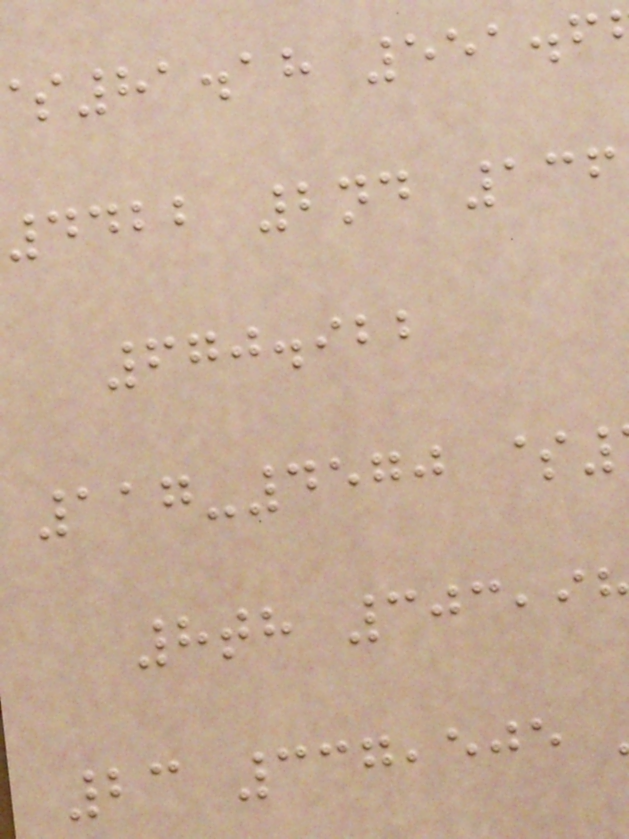81.18 551.6
4422 2nd 136
670.922
117-4570 $
8th 303,9
23 337,505
